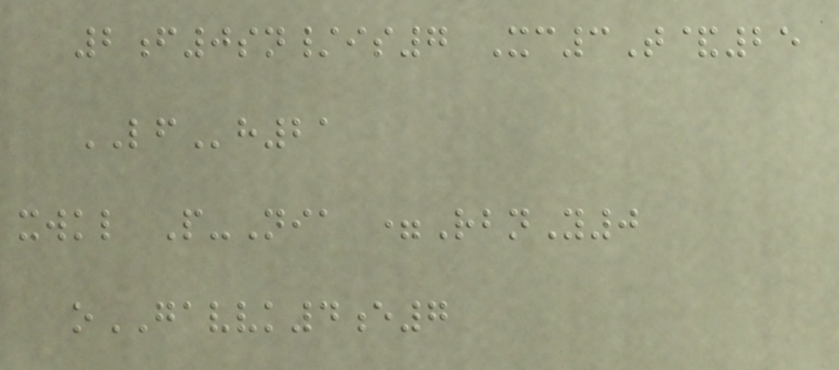2f0sn/is7 Xc3T&25
LFh21
xwkl P-Nia =RbnY0
oGAVVK4e7
